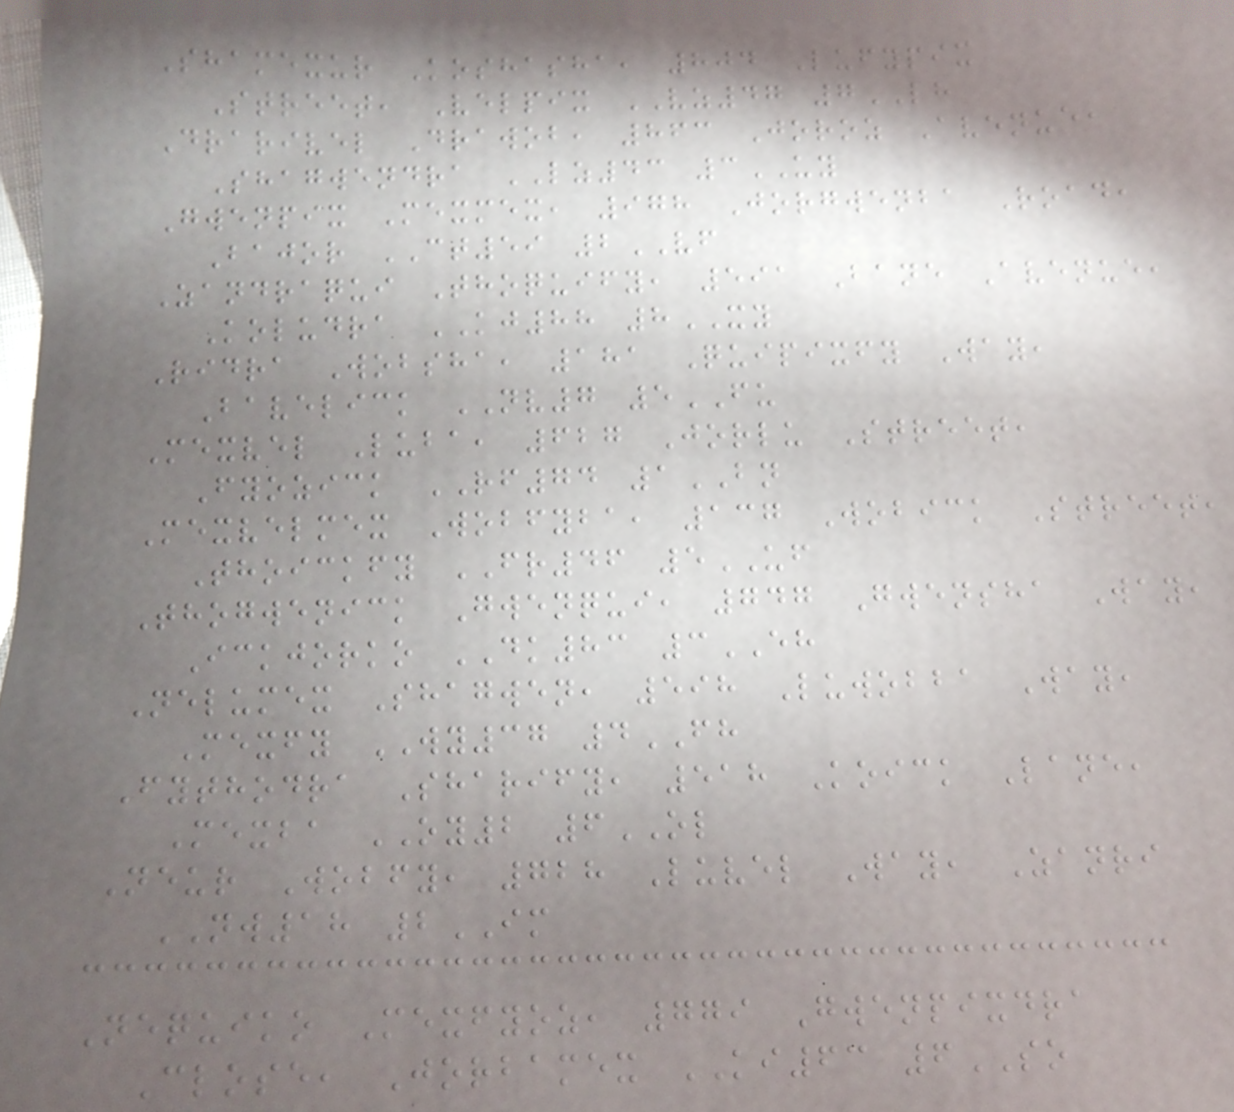Shamexur Koshasha, 804 Lufypix
Street, Velpix VZ47 7LH
Drarivel Drawob, 863 Joroz Avenue,
Shagwendra LZ43 3UY
Gwenpix Mexmex, 978 Jorgwenba Road,
Bajor CT59 2VF
Zandraqui Thoquify, 591 Bane Avenue,
Koludra KJ88 8XY
Ridra Wobsha, 181 Quipixfy Way,
Bavelick NV7 5FU
Mexvel Luba, 627 Jorlu Street,
Fyozick RF74 1BN
Mexvelmex Wobfyba, 137 Wobick Street,
Thoickfy FR46 5UF
Thogwenick Gwenqui, 747 Gwensha Way,
Ickjorko DK83 3EH
Nelumex Shagwen, 598 Luwobba Way,
Mexfy WY37 4FH
Fythodra Sharify, 518 Koick Lane,
Mexba OY2 6OL
Neur Wobfy, 728 Luvel Way, Zanri
NW18 2IM
Nequiko Mexfyoz, 779 Gwenpixdra
Close, Jorbamex KI63 6SO
